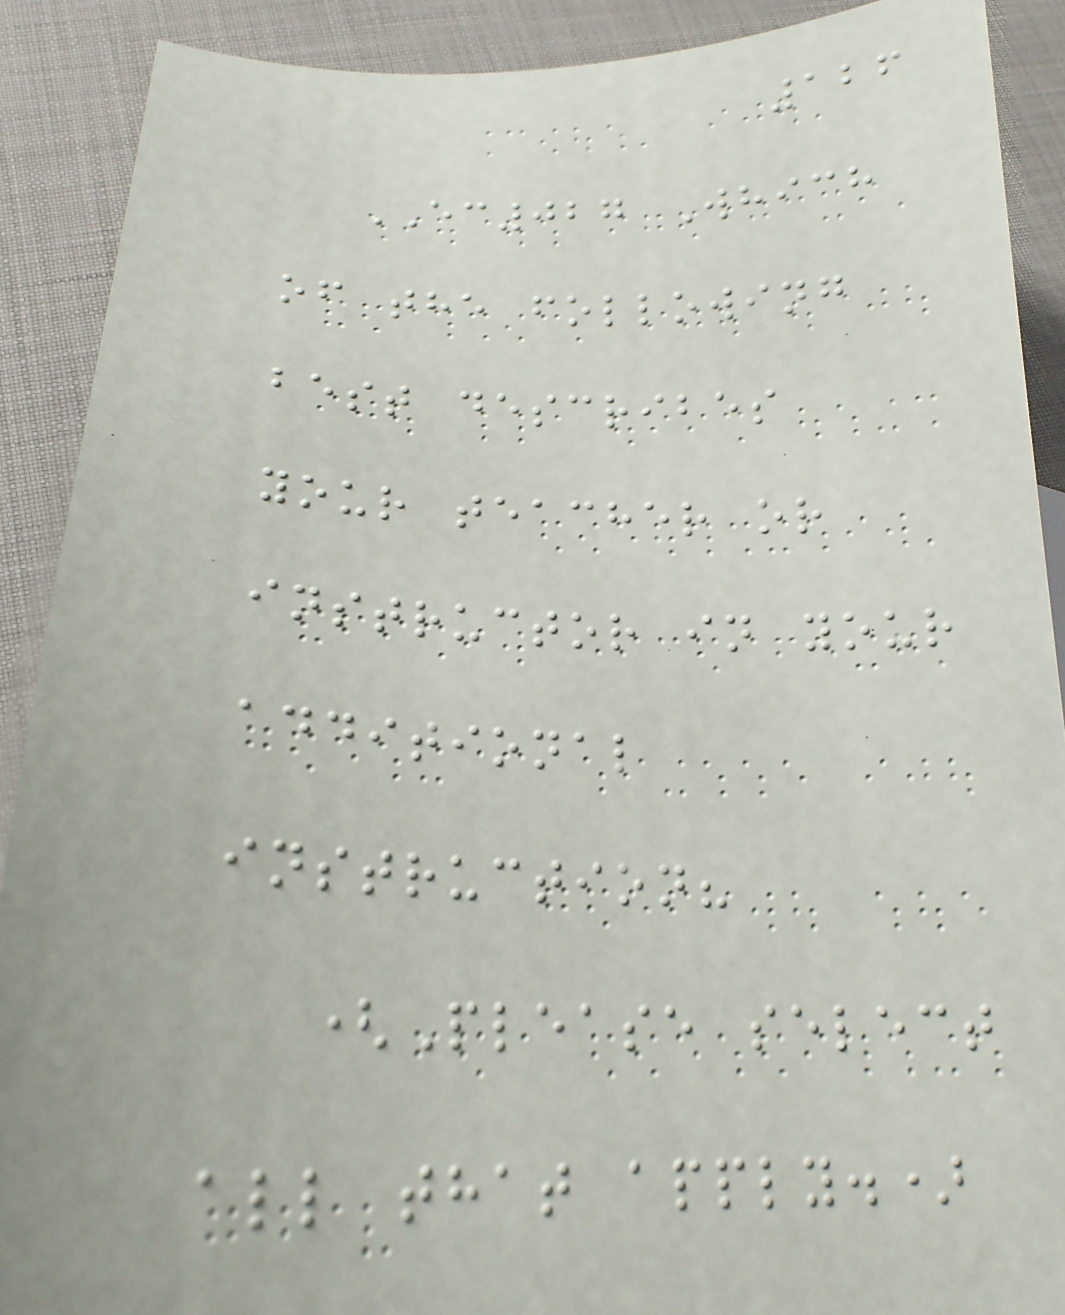126
EC027 Which
of the following
best describes
your teacher or
instructor in your
additional
instruction?
(Please select
all that apply.)
